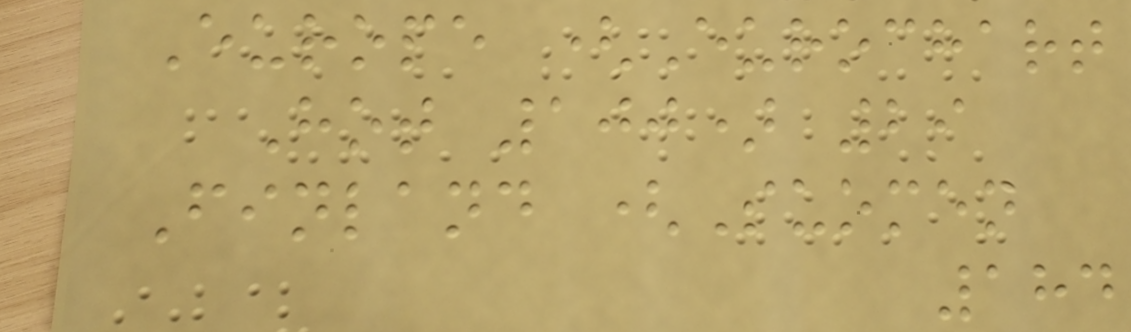Europe (Eurochart
Hot 100) 29
Finland (Suomen
184
